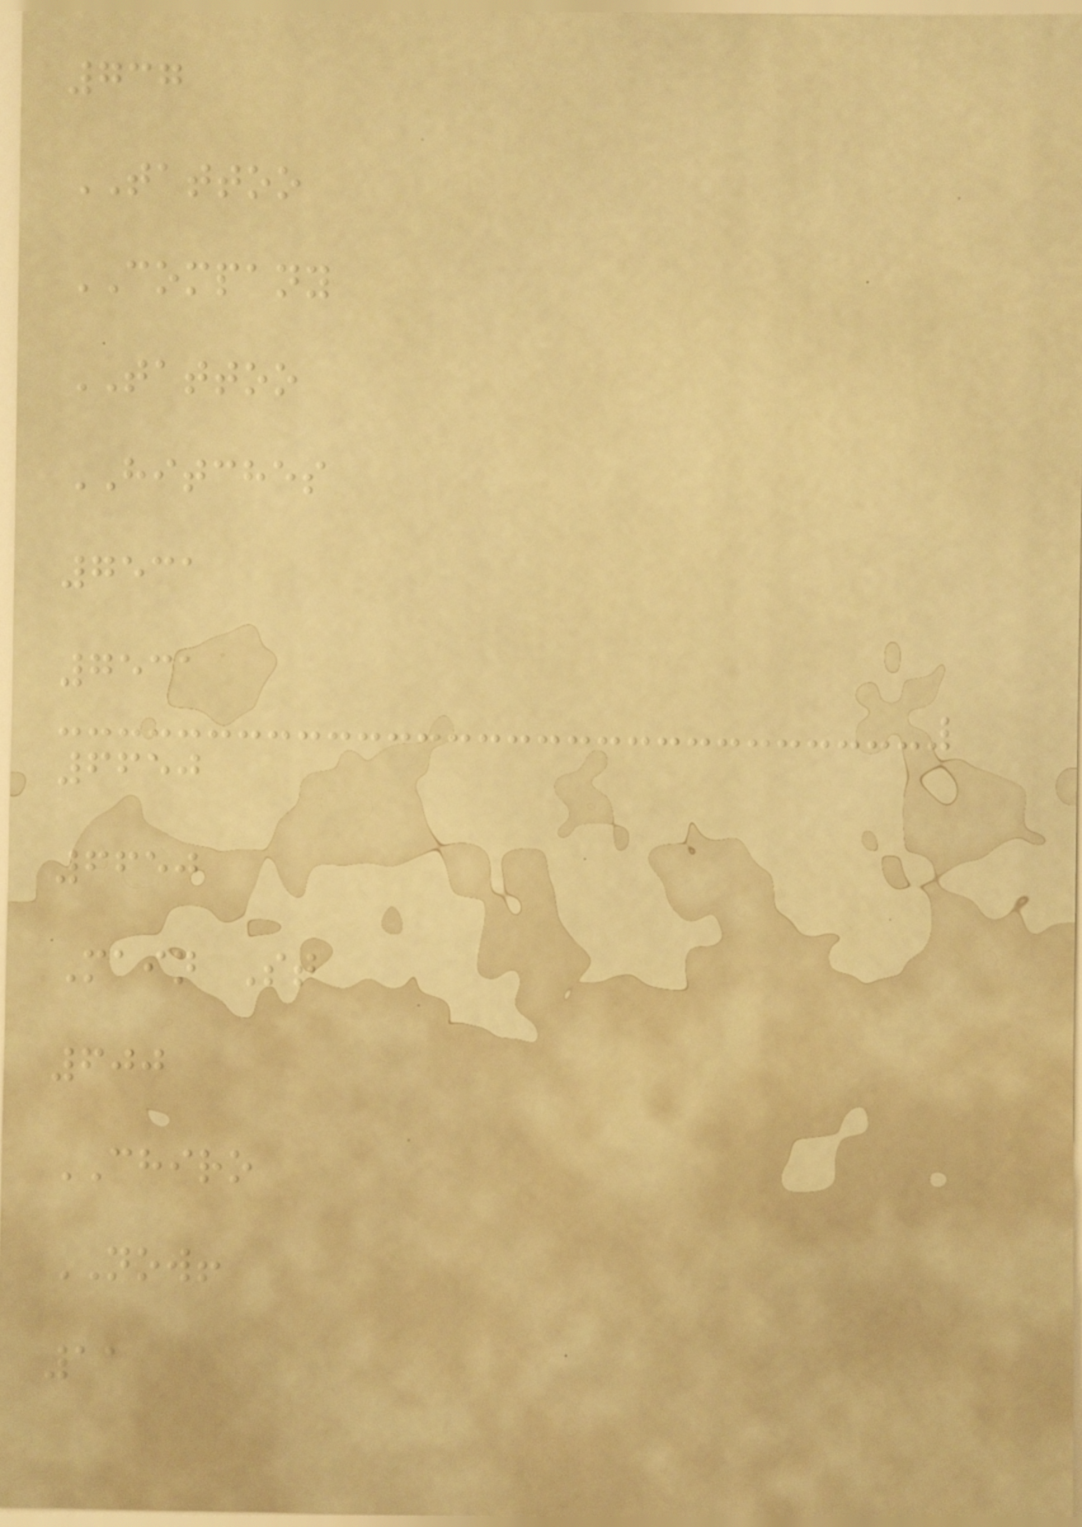737
TATTOO
COMPANY
TATTOO
HITCHES
7531
7531
6650
6650
Main St
600
CHIRO
NOW!
11
